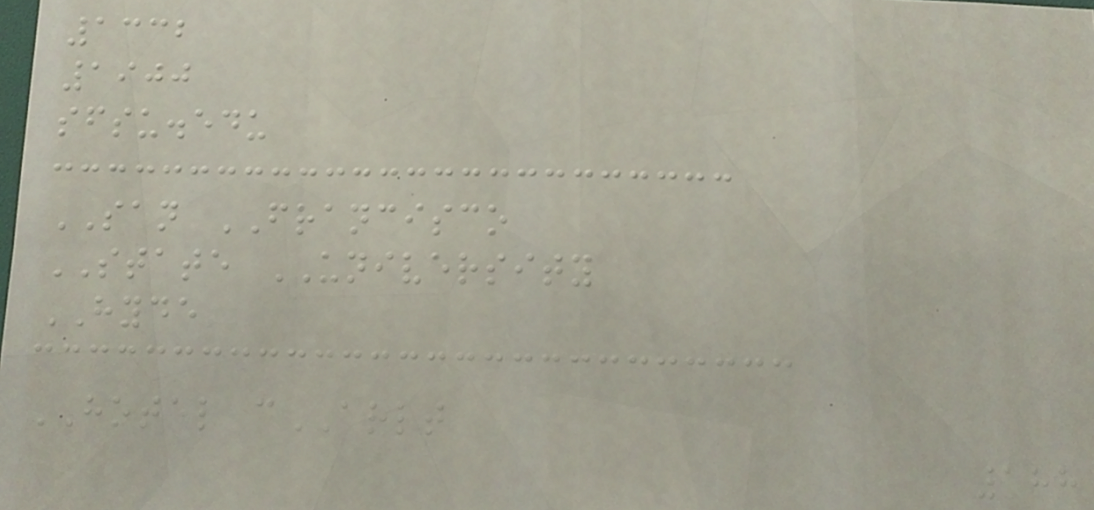1332
1900
sfsu.edu
SAN FRANCISCO
STATE UNIVERSITY
HYDE
HOTEL cARLT
188
